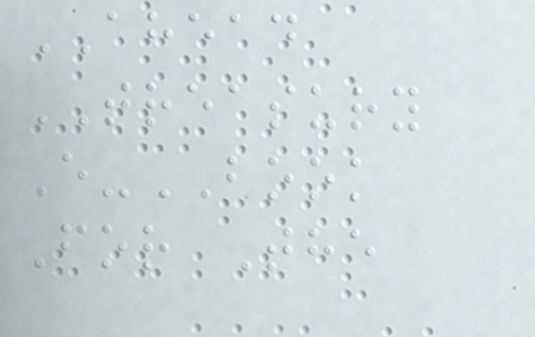AHEAD
TREASURY
E-BOOK
For The
